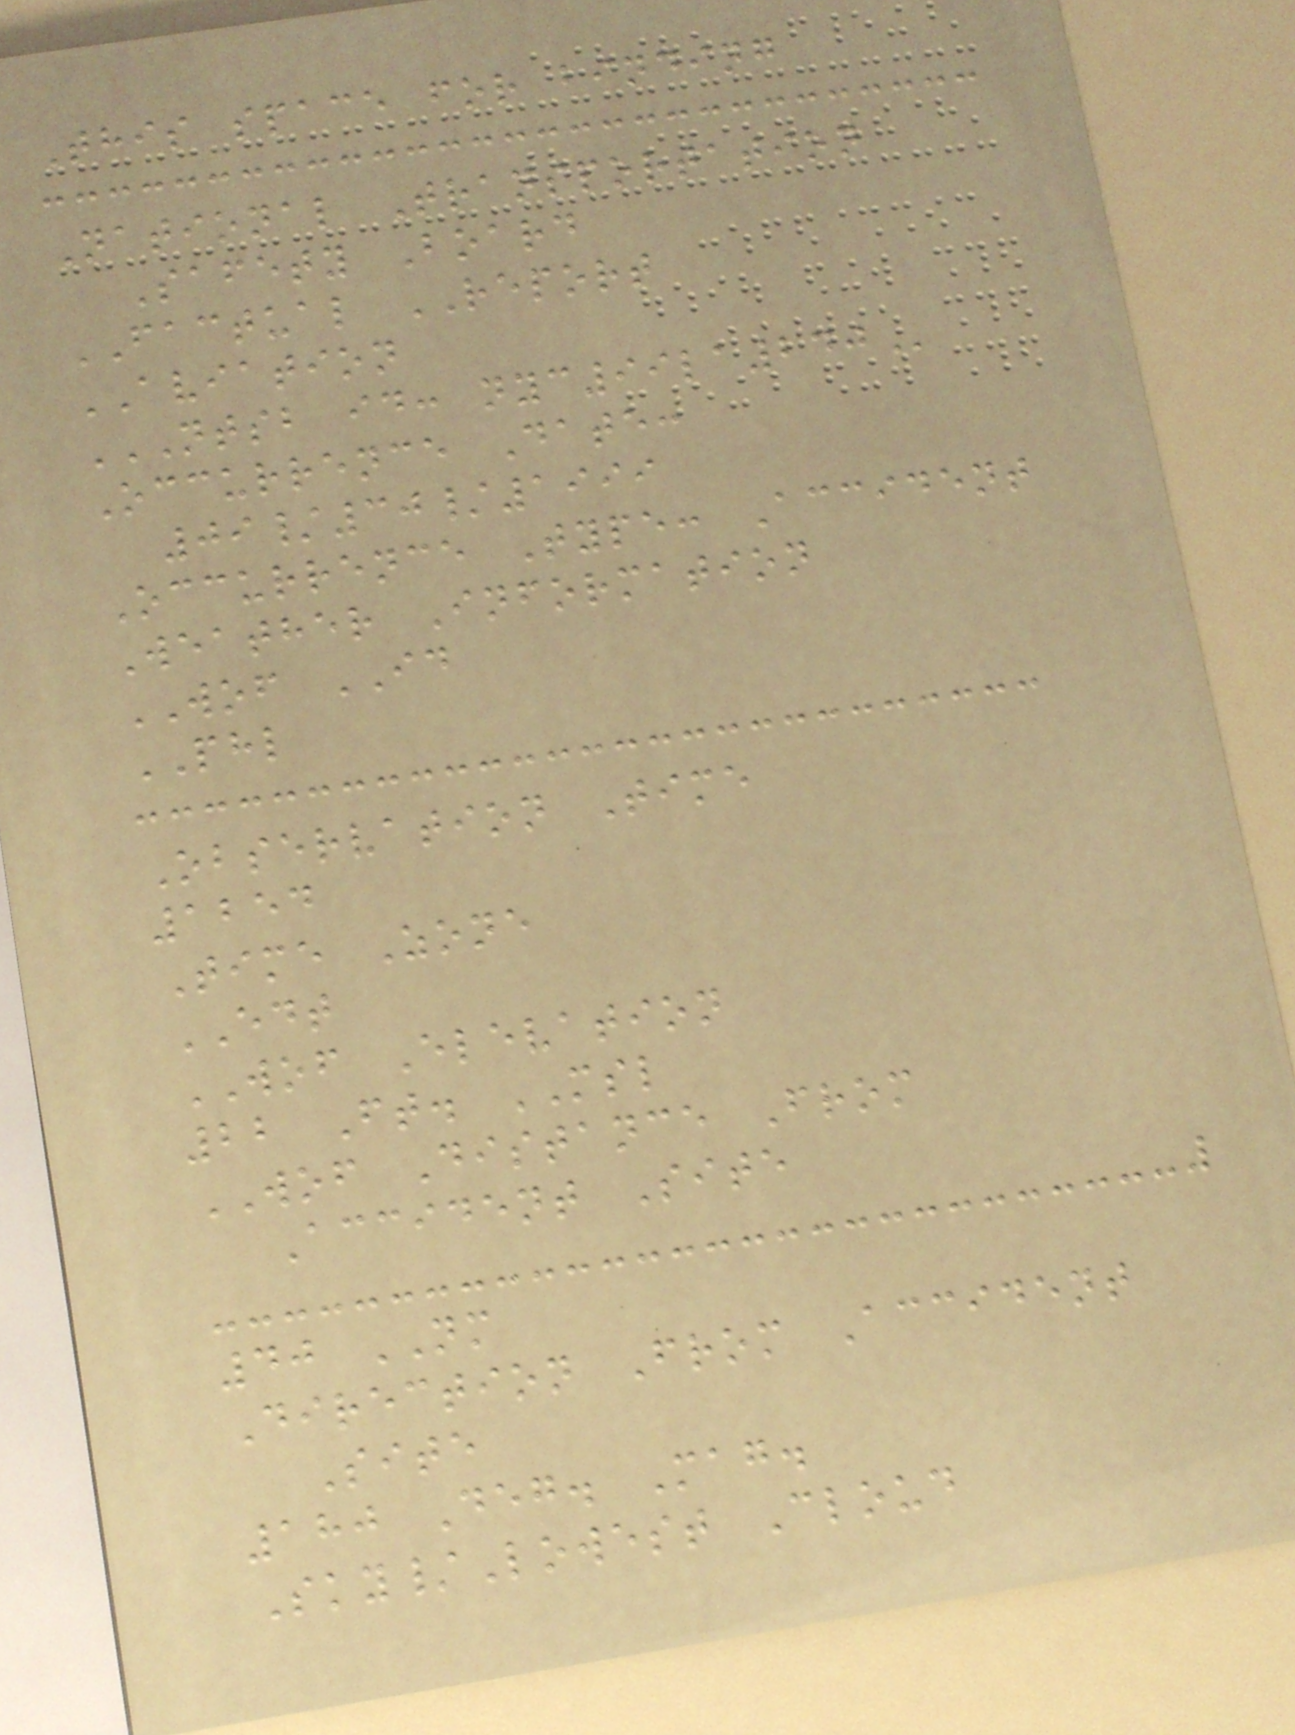This space for binding
National Transportation
Safety Board
FACTUAL REPORT
AVIATION
NTSB ID: NYC99LA240
Occurrence Date:
09/30/1999
Occurrence Type: Accident
Weather Information
WOF ID
PHL
Observation Time
1254
Time Zone
EDT
WOF Elevation
22 Ft. MSL
WOF Distance From
Accident Site
40 NM
Direction From Accident
Site
180 Deg. Mag.
Sky/Lowest Cloud
